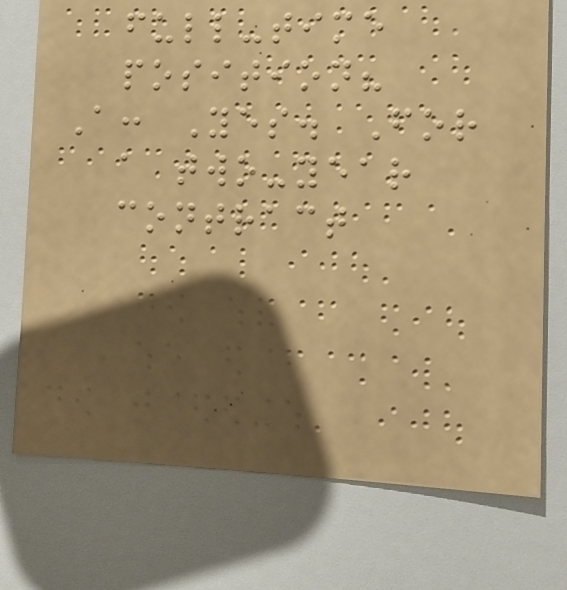full-time
position?
A: Yes. For
a two-year
contract
